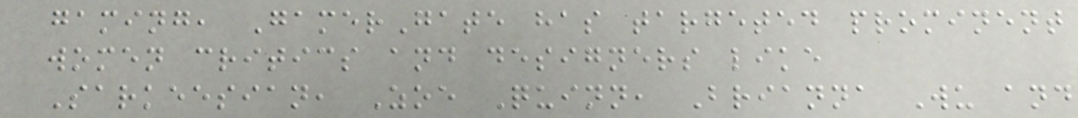gaming, GamerGate has targeted prominent
women critics and designers like
Sarkeesian, Zoe Quinn, Brianna Wu and
